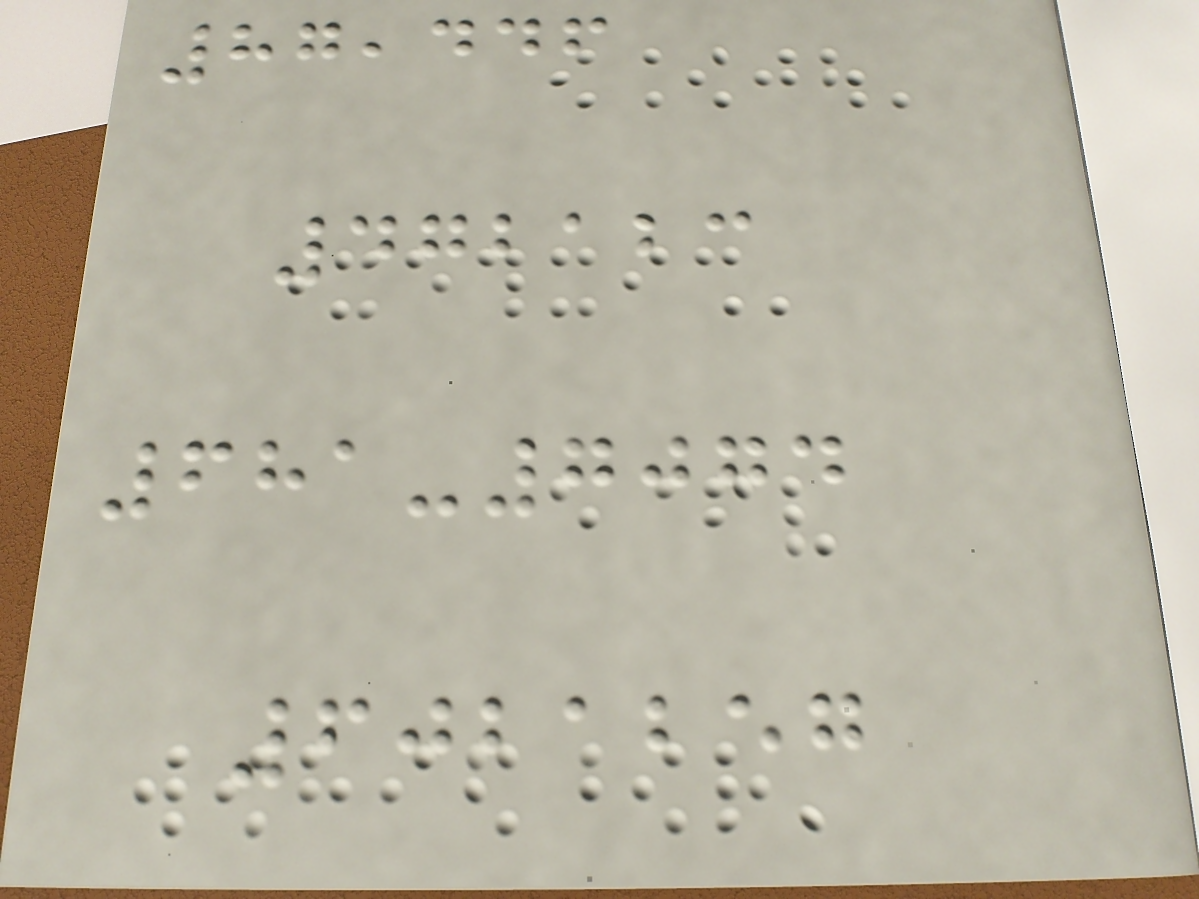87,446
472123
681-7074
6021257
